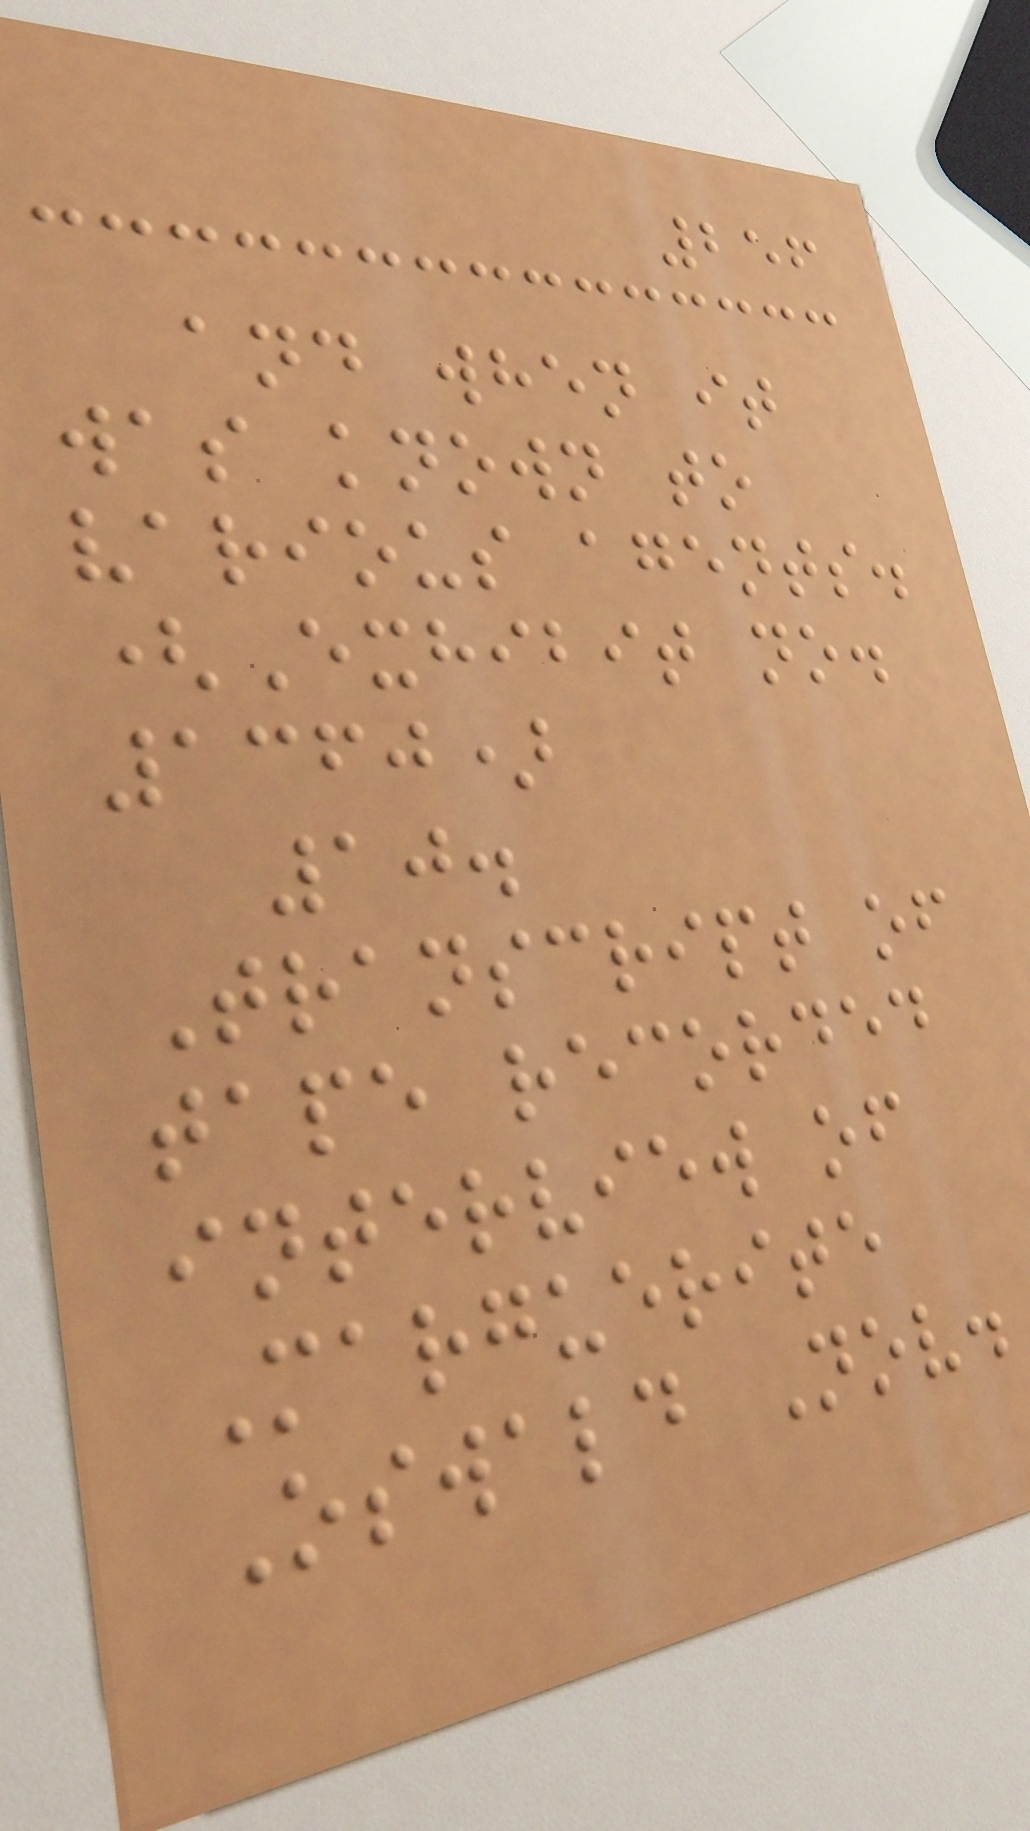256
and when it
was known to
various agents.
(Exhibit no.
1360)
10.
Transcript of
tape recorded
interview of
Marguerite
Oswald Nov.
